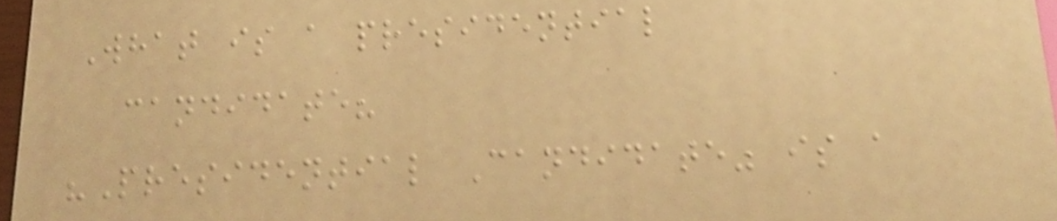What is a presidential
candidate?
"Presidential Candidate" is a
